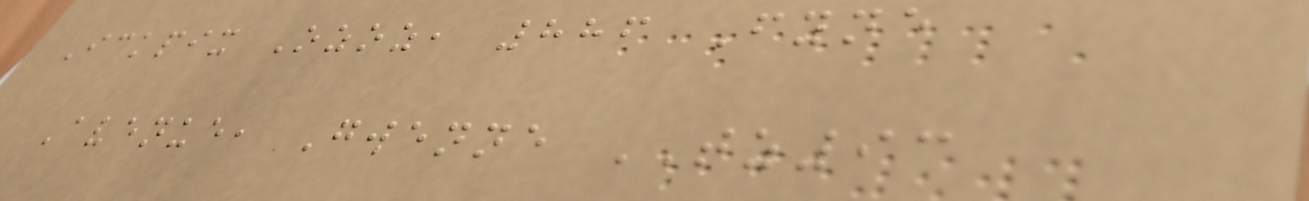Ickpix Ozoz, 886 Fyne
Avenue, Gwenne TZ93
